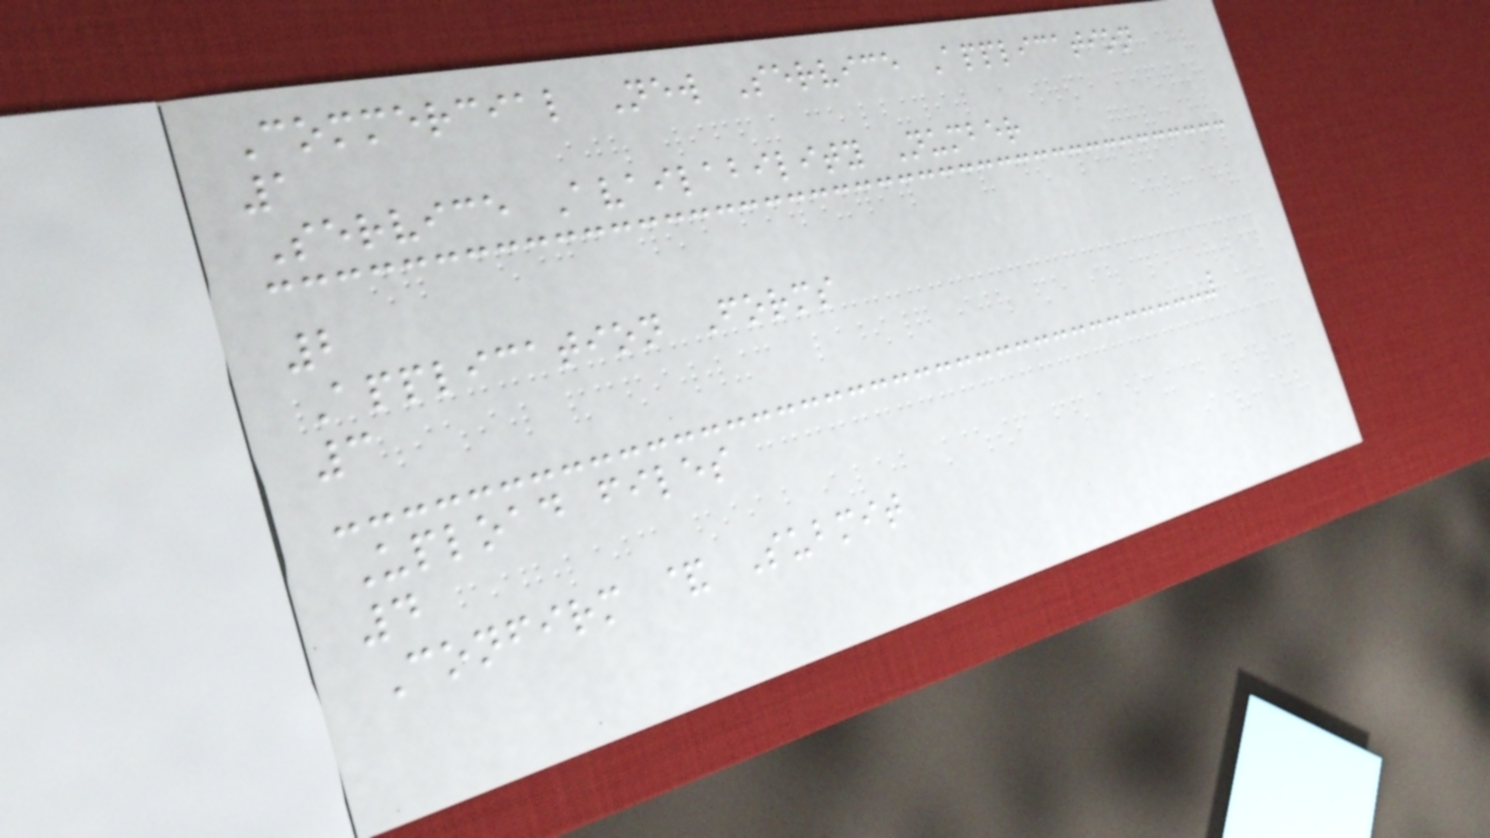Commercial New Service Application
1
Service Availability Number
2
Application Forms
3
Upload files
4
Confirm & Submit
